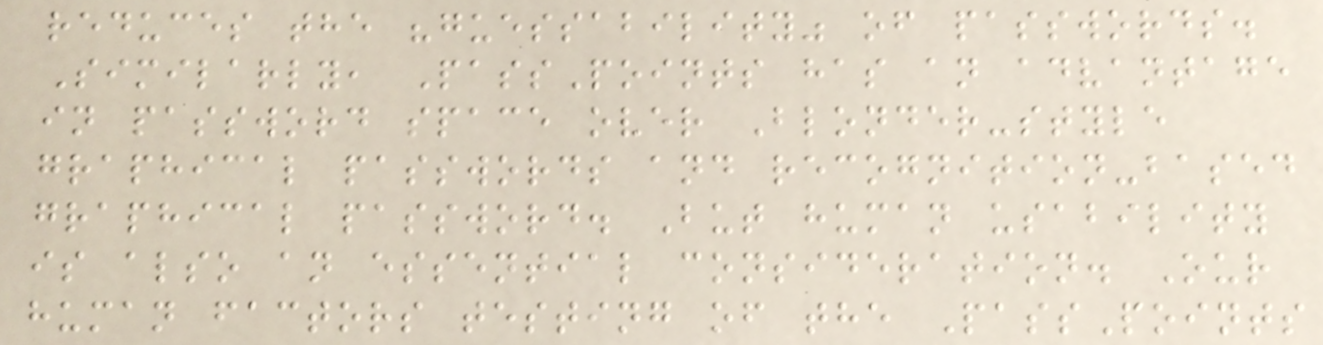reduces the "guessability" of passwords.
Similarly, PassPoints has an advantage
in password space over Blonder-style
graphical passwords and recognition-based
graphical password. But human usability
is also an essential consideration. Our
human factors testing of the PassPoints
